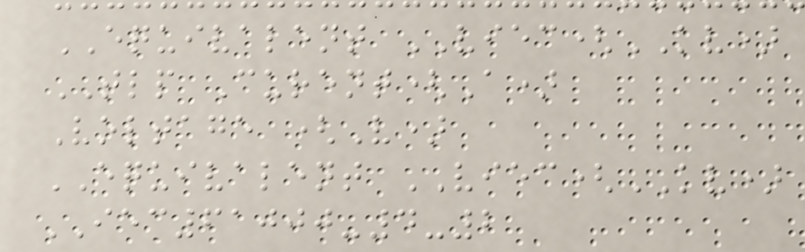EQUIVALENT VIEC(KV)
TLP Curent(A)
Voltage (V)
EQUIVALENT VIEC(KV)
IEC61000-4-2
